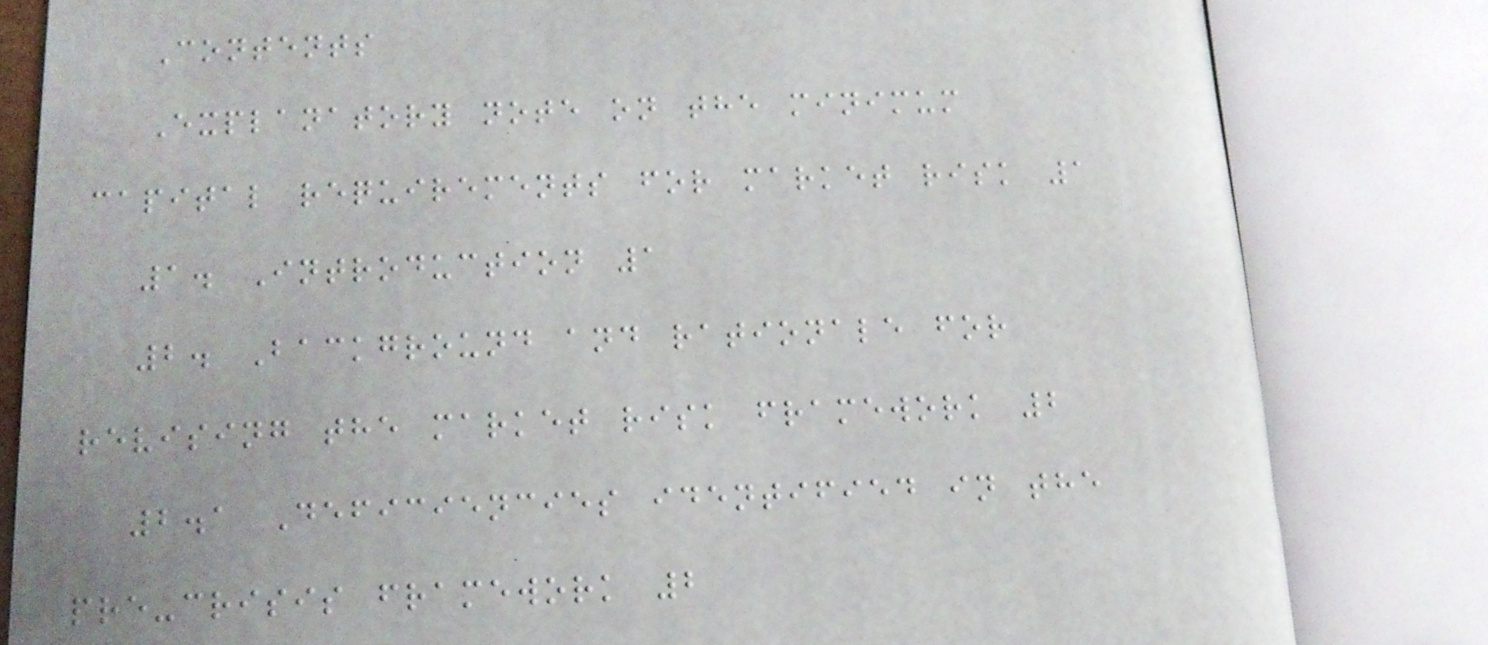Contents
Explanatory note on the minimum
capital requirements for market risk 1
1. Introduction 1
2. Background and rationale for
revising the market risk framework 2
2.1 Deficiencies identified in the
pre-crisis framework 2
